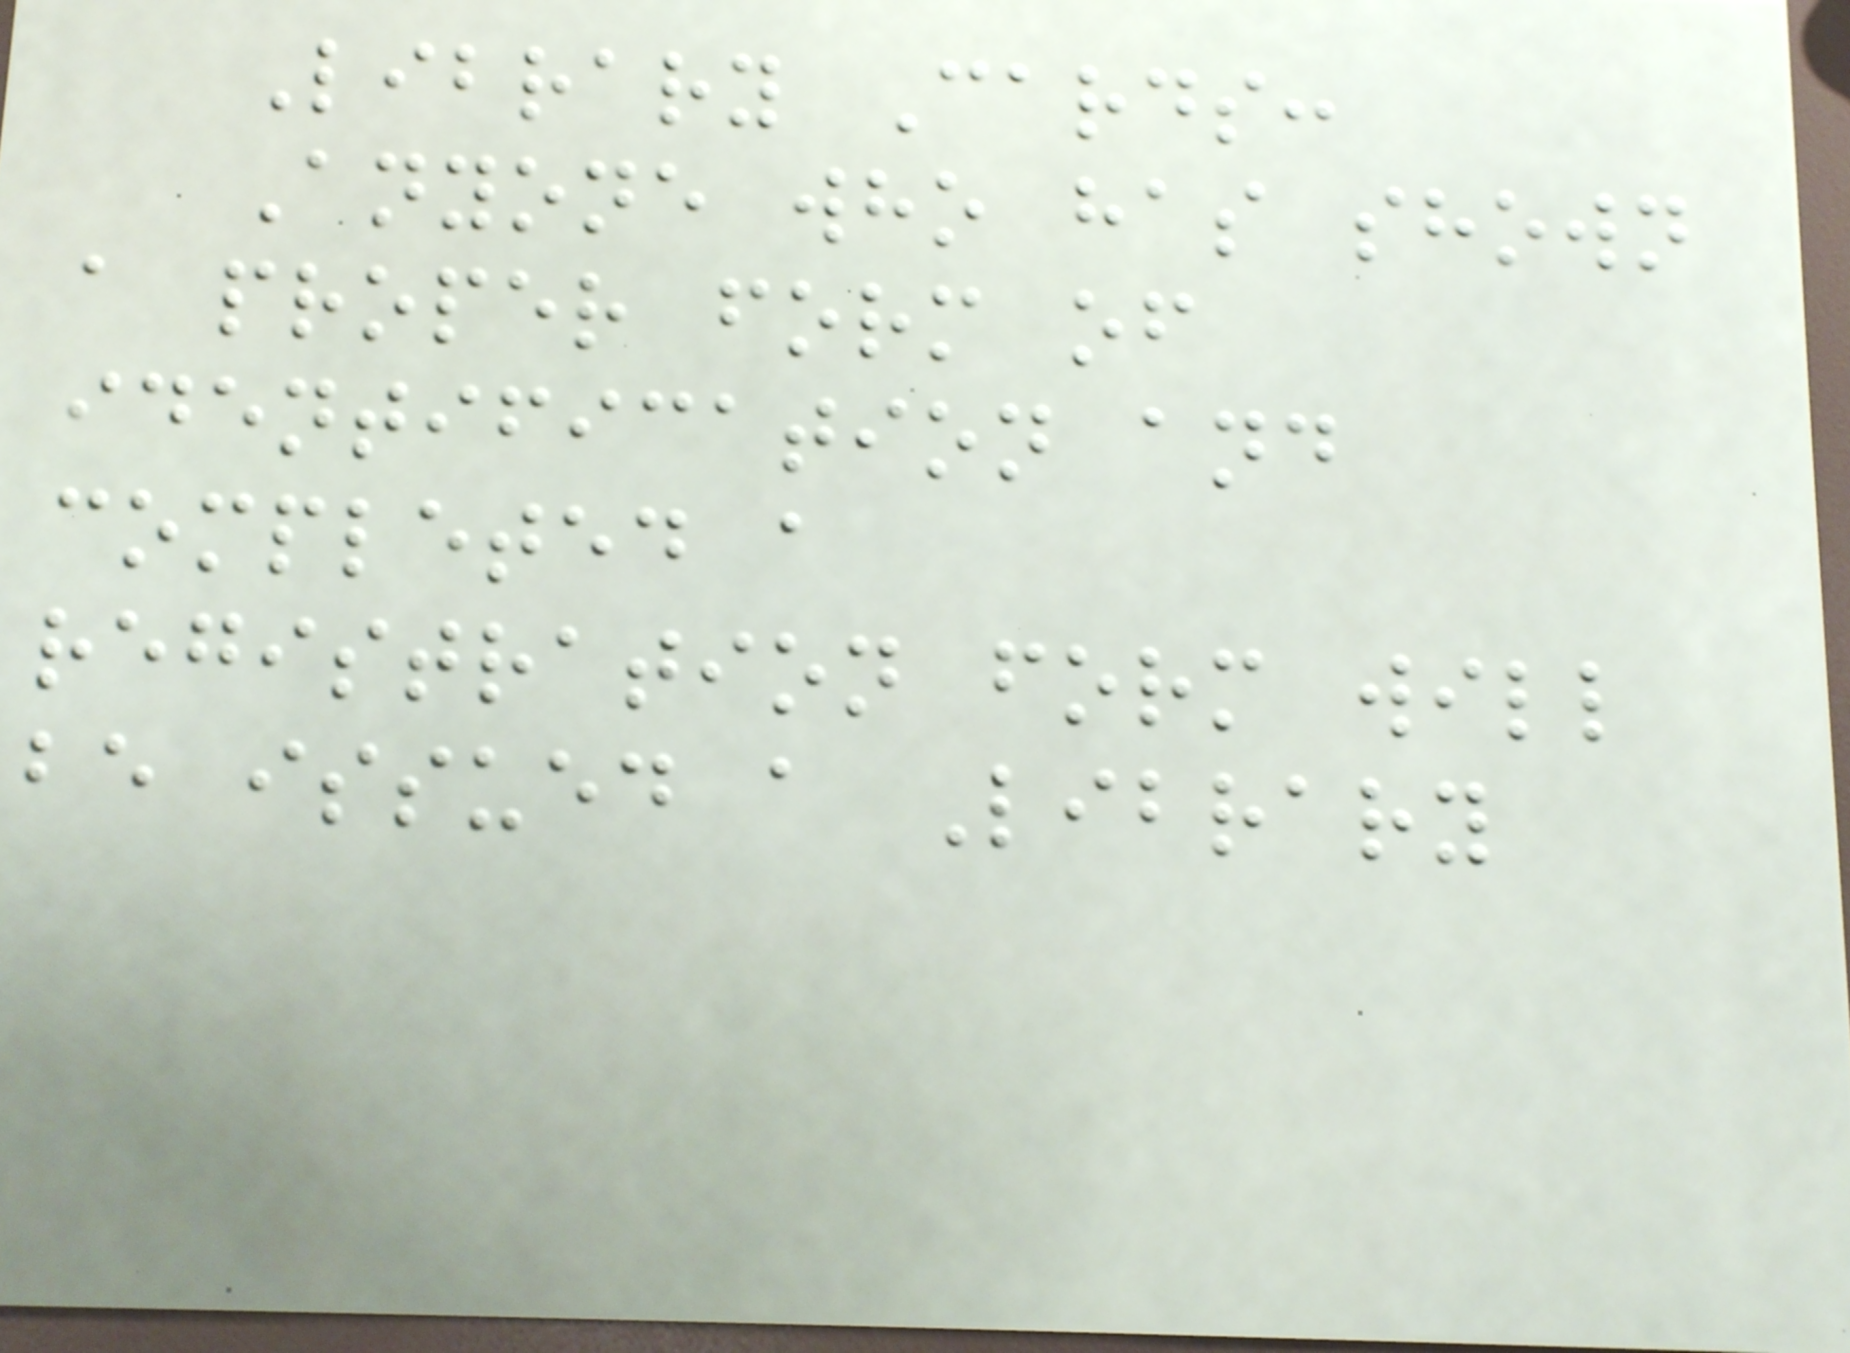Library Cards:
Anyone who has shown
a proper form of
identification and
completed a
registration form will
be issued a Library
